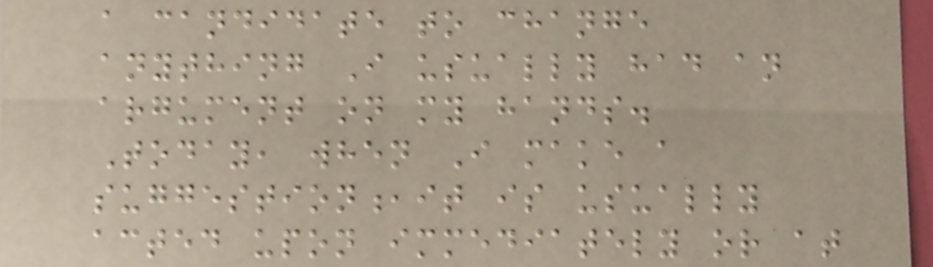a candidate to change
anything I usually had an
argument on my hands.
Today, when I make a
suggestion,it is usually
acted upon immediately or at
